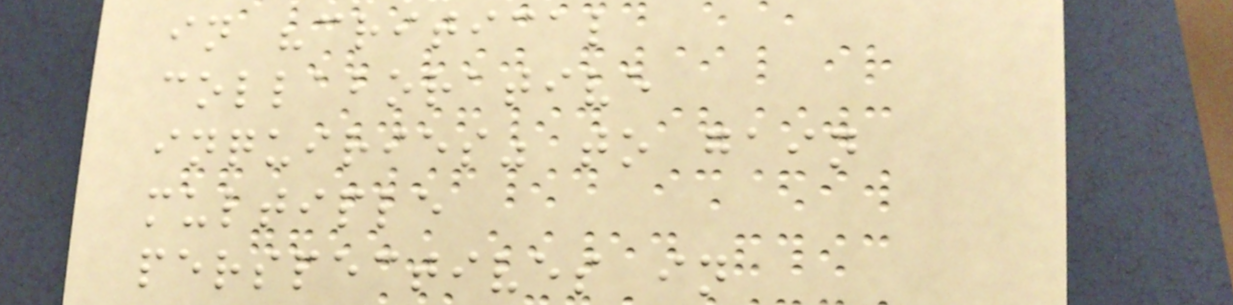in "critical
collaborative
inquiries" to gain
multiple
perspectives in
